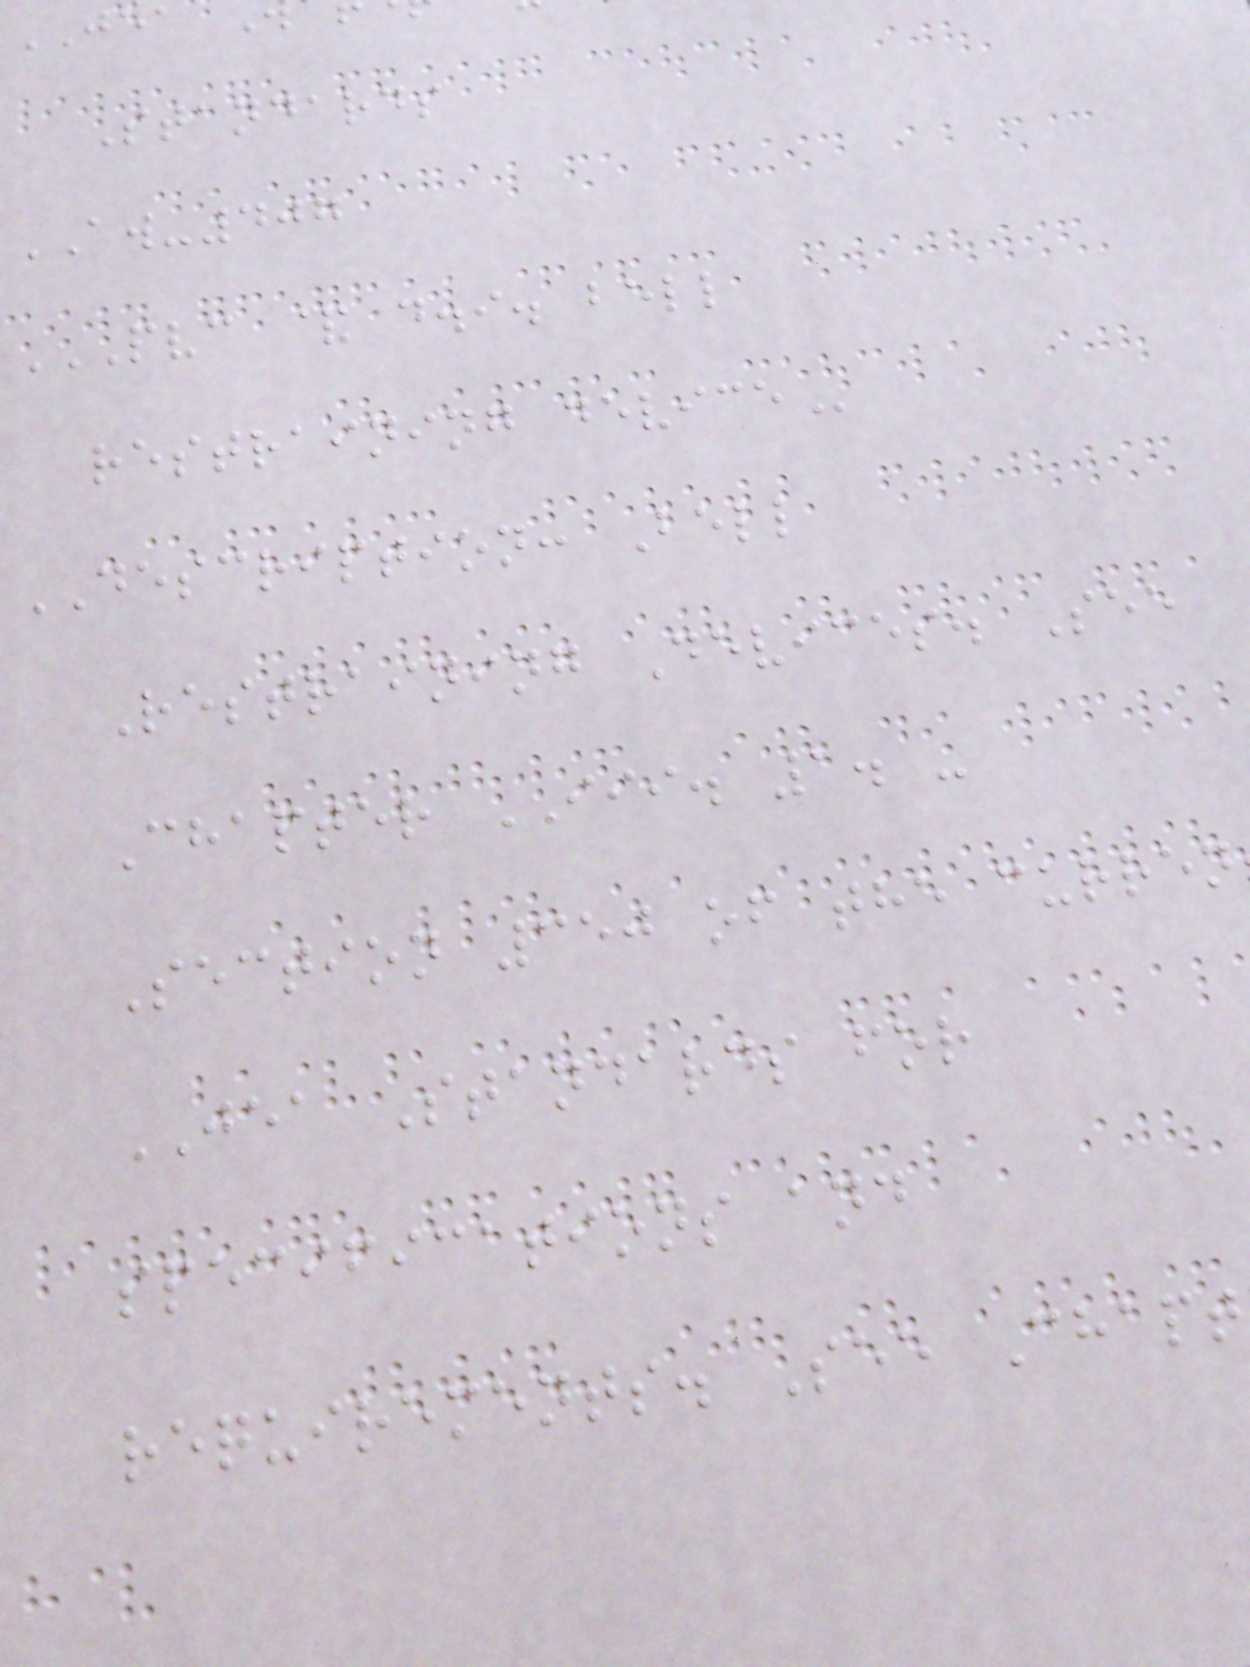Standards
AW-407
PVC & D.I. BELL
restraining
DESCRIPTION: Bell
Restraining Devices. See
Chapter III. 1. -
Section 350 of the curren
JEA Standards for
specifications and
requirements. See Chapt
